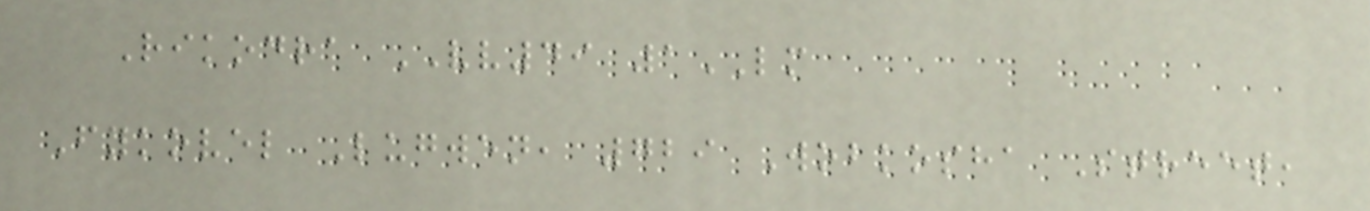Rikodra VV49 1LM
Fykovel Lugwen, 729 Wobkosha Street,
